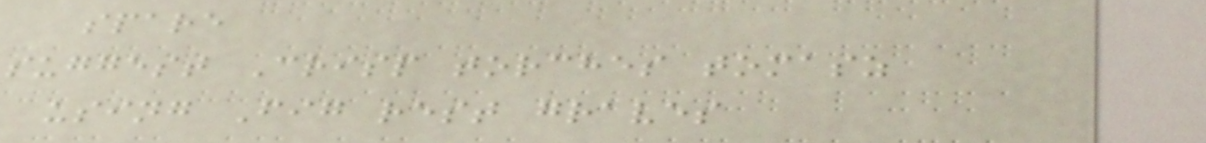spare
suggest Crisp torches tomasz
using Fig rest graves
